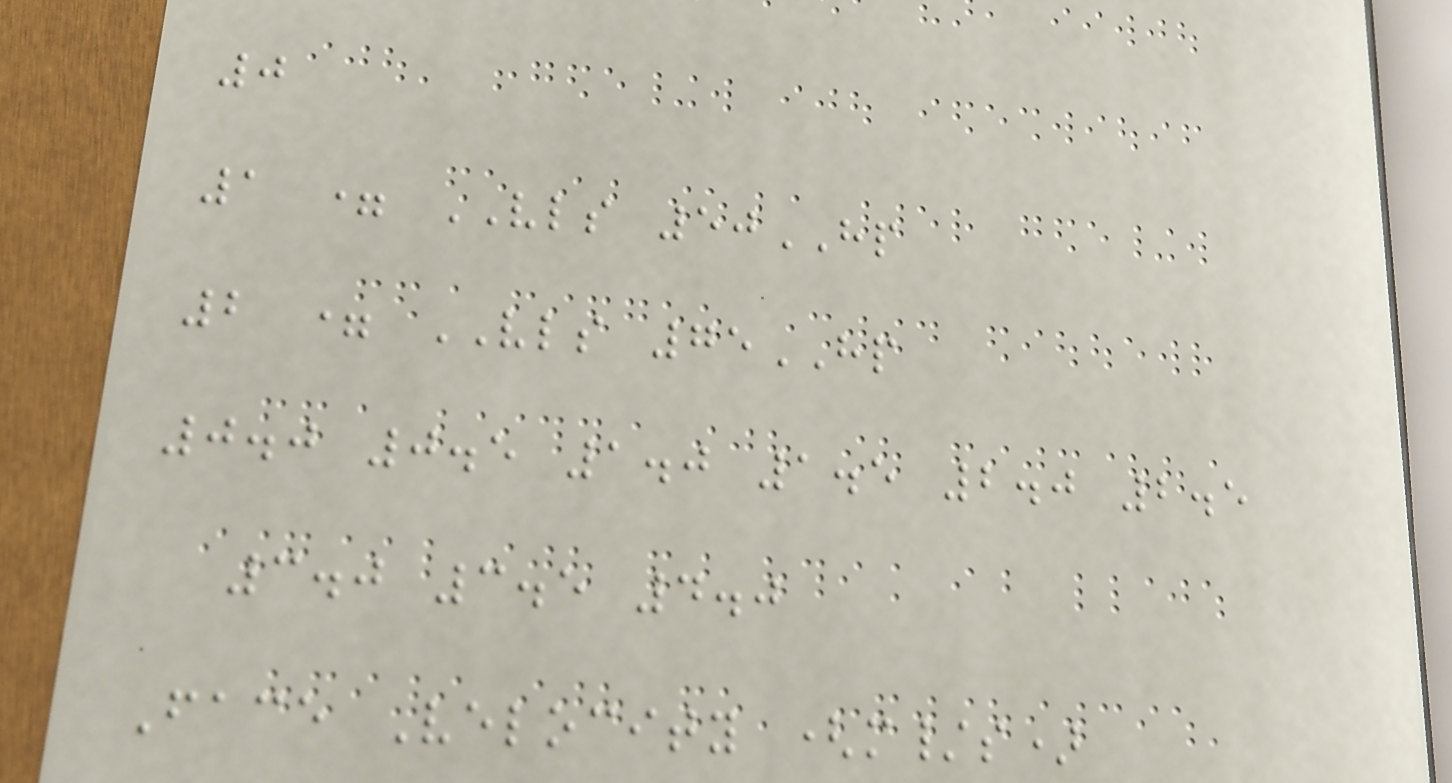0
1 = VLS 50HP
2 = VLS 75HP
0.0 0.5 1.0 1.5 2.0 2.5
3.0 3.5 4.0
Face Velocity (m/s)
